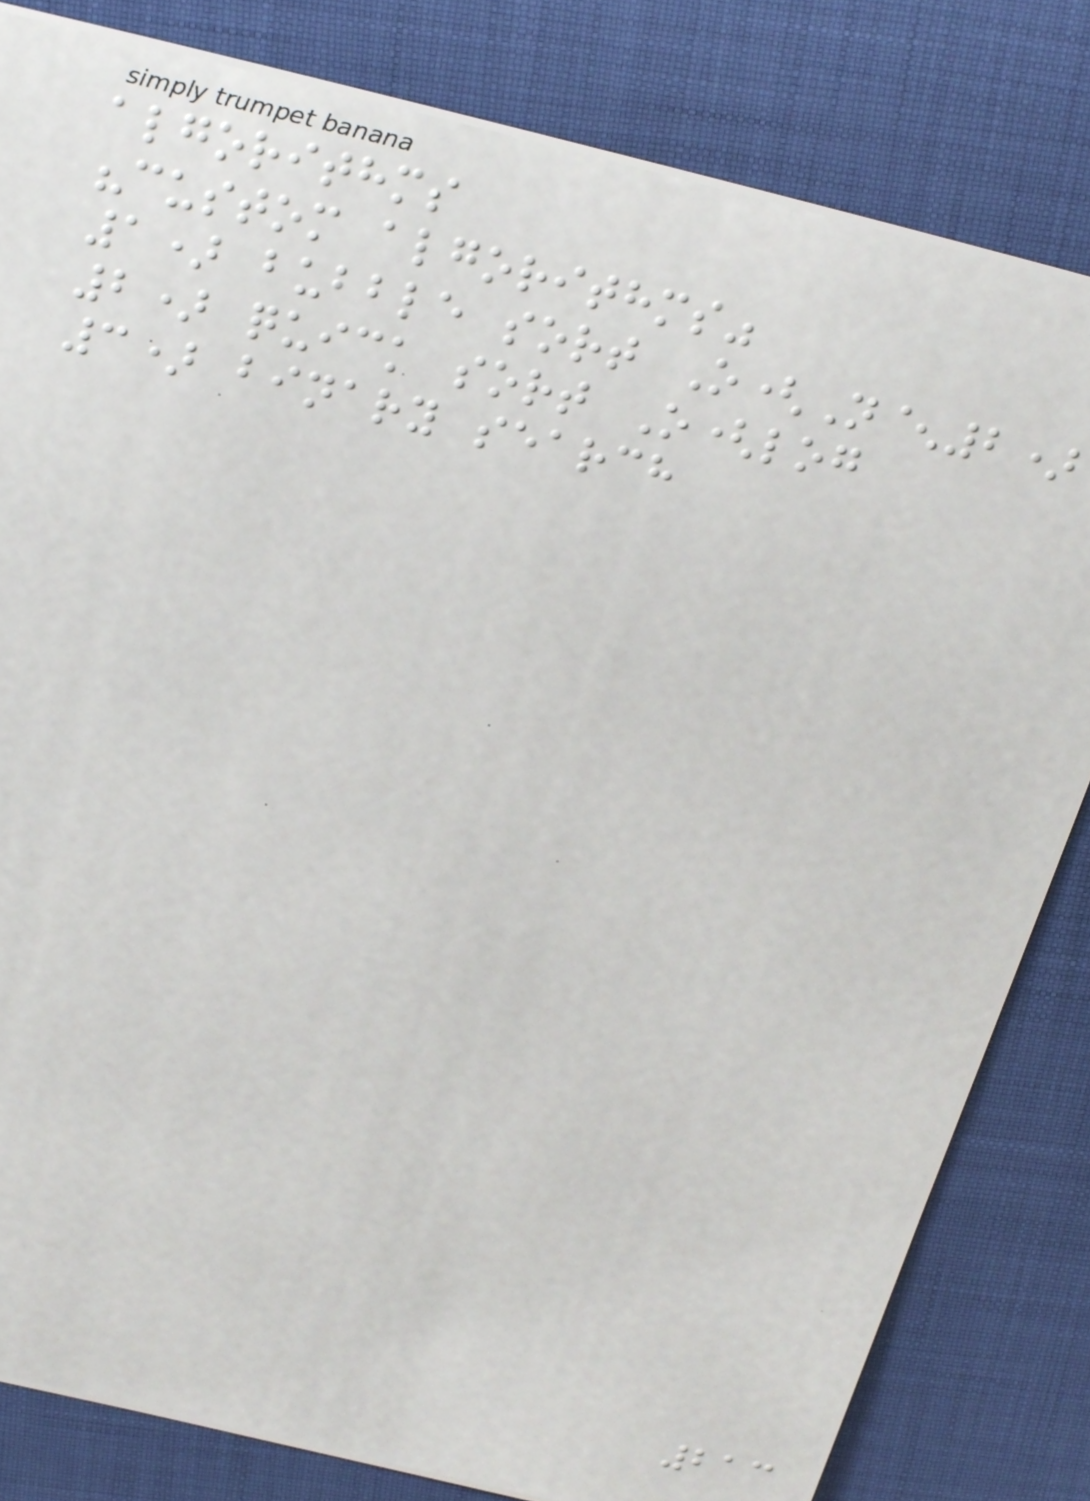algorithms
"custom algorithms"
1) bubble sort O(N^2)
2) quick sort O(log
3) binary search
213
